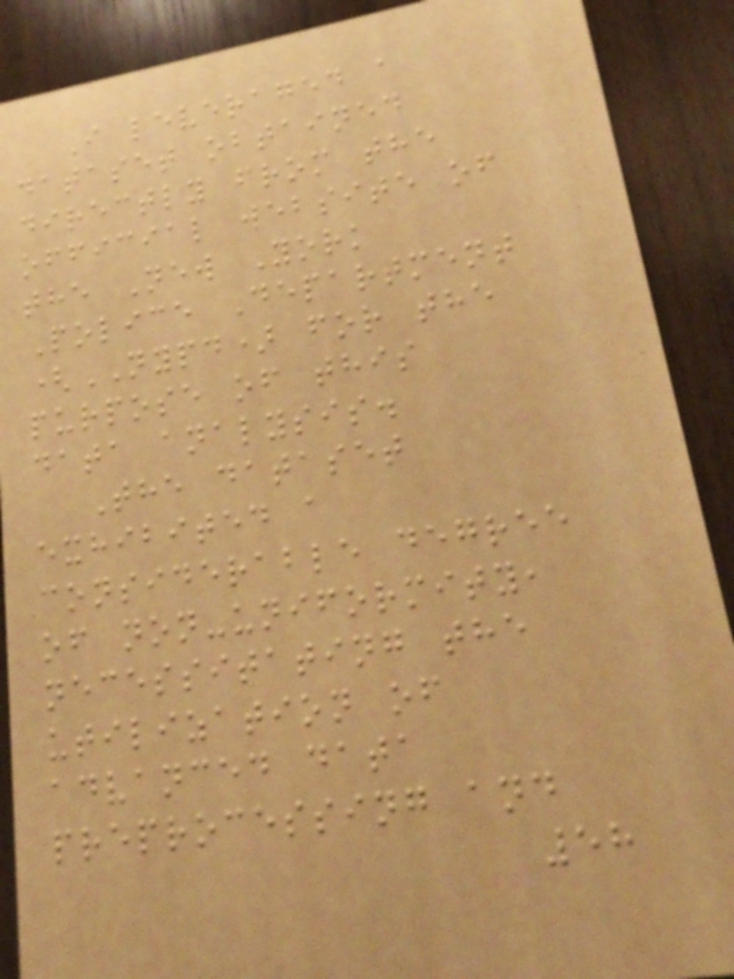I leveraged a
dataset obtained
directly from the
official website of
the New York
Police Department
(NYPD) for the
purpose of this
data analysis.
The dataset
exhibited a
considerable degree
of non-uniformity,
necessitating the
utilization of
advanced data
preprocessing and
58
